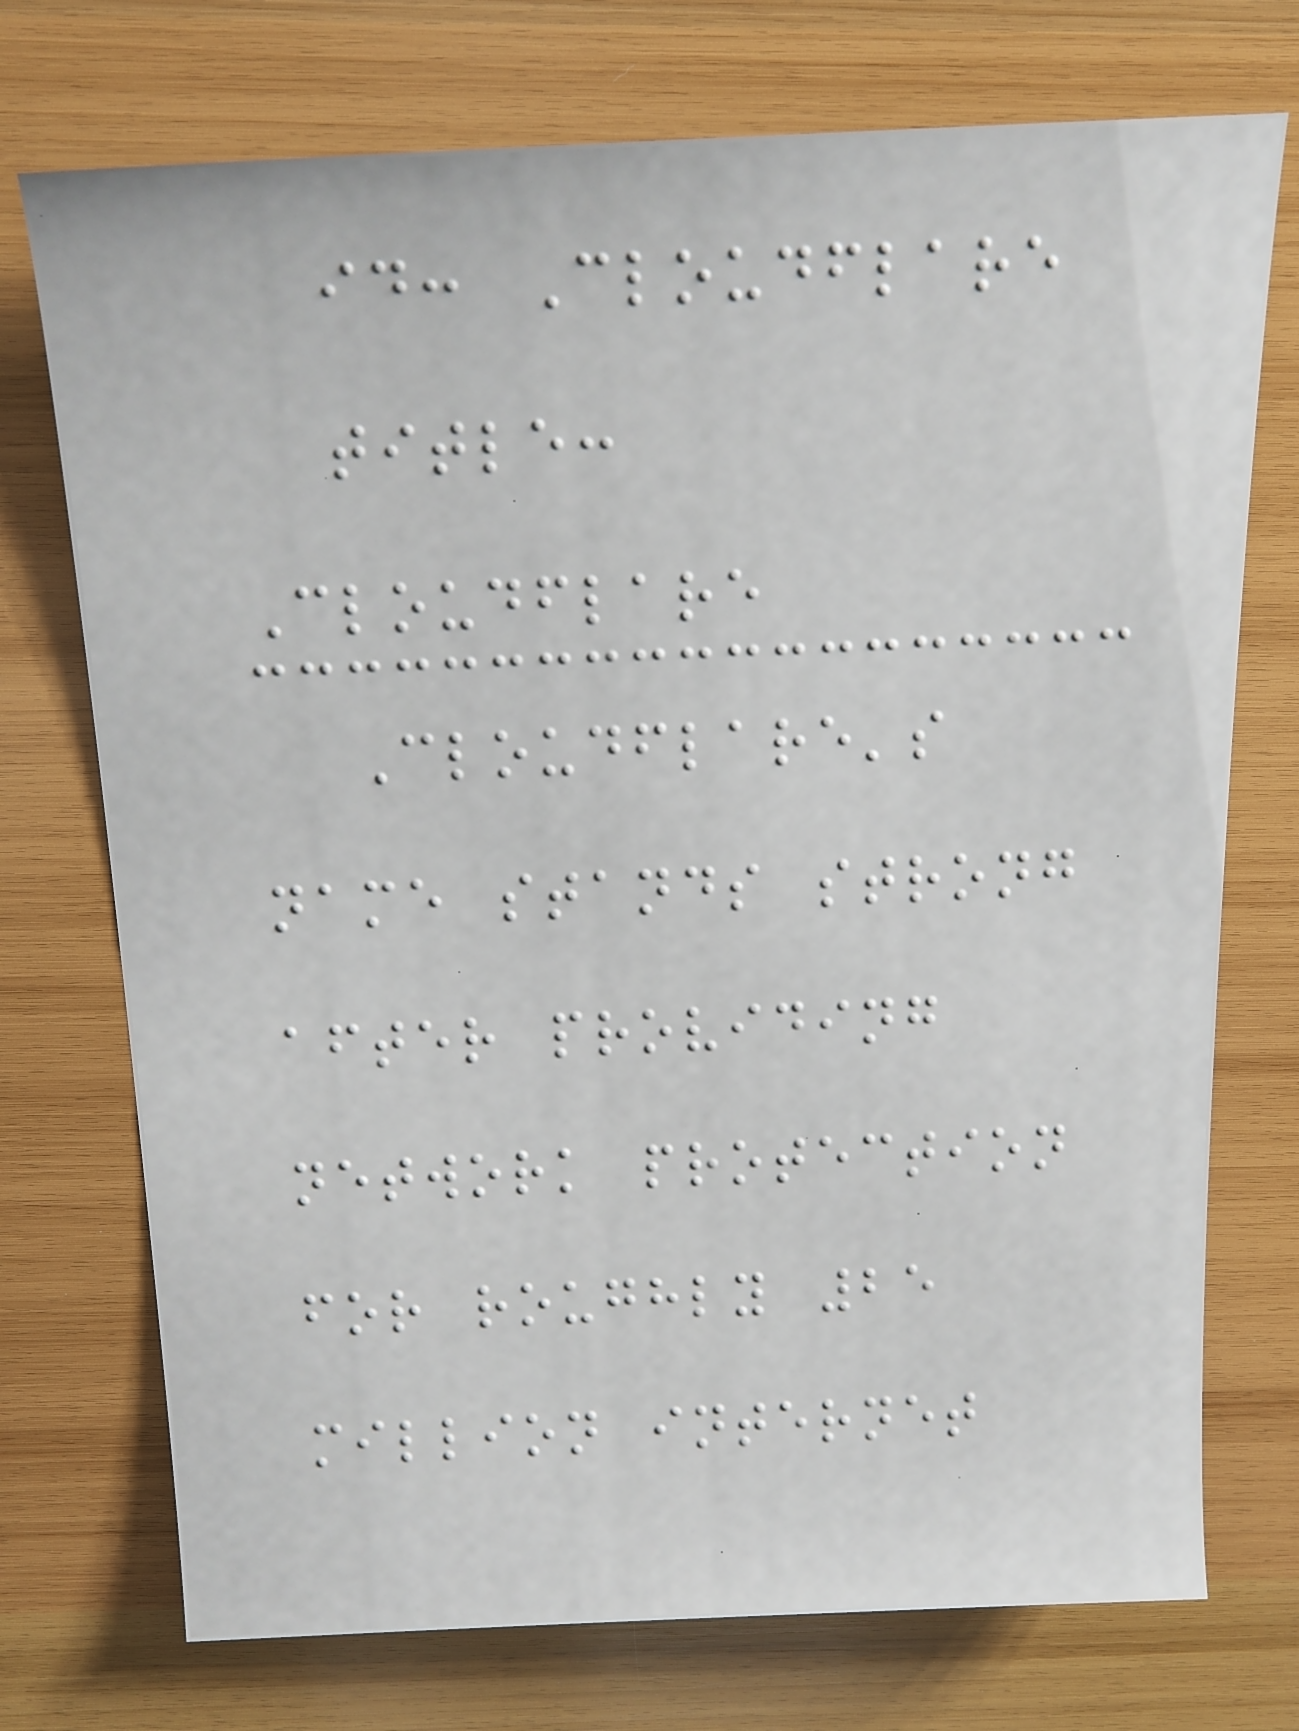id: Cloudflare
title:
Cloudflare
Cloudflare's
name stands strong
after providing
network protection
for roughly 25
million internet
